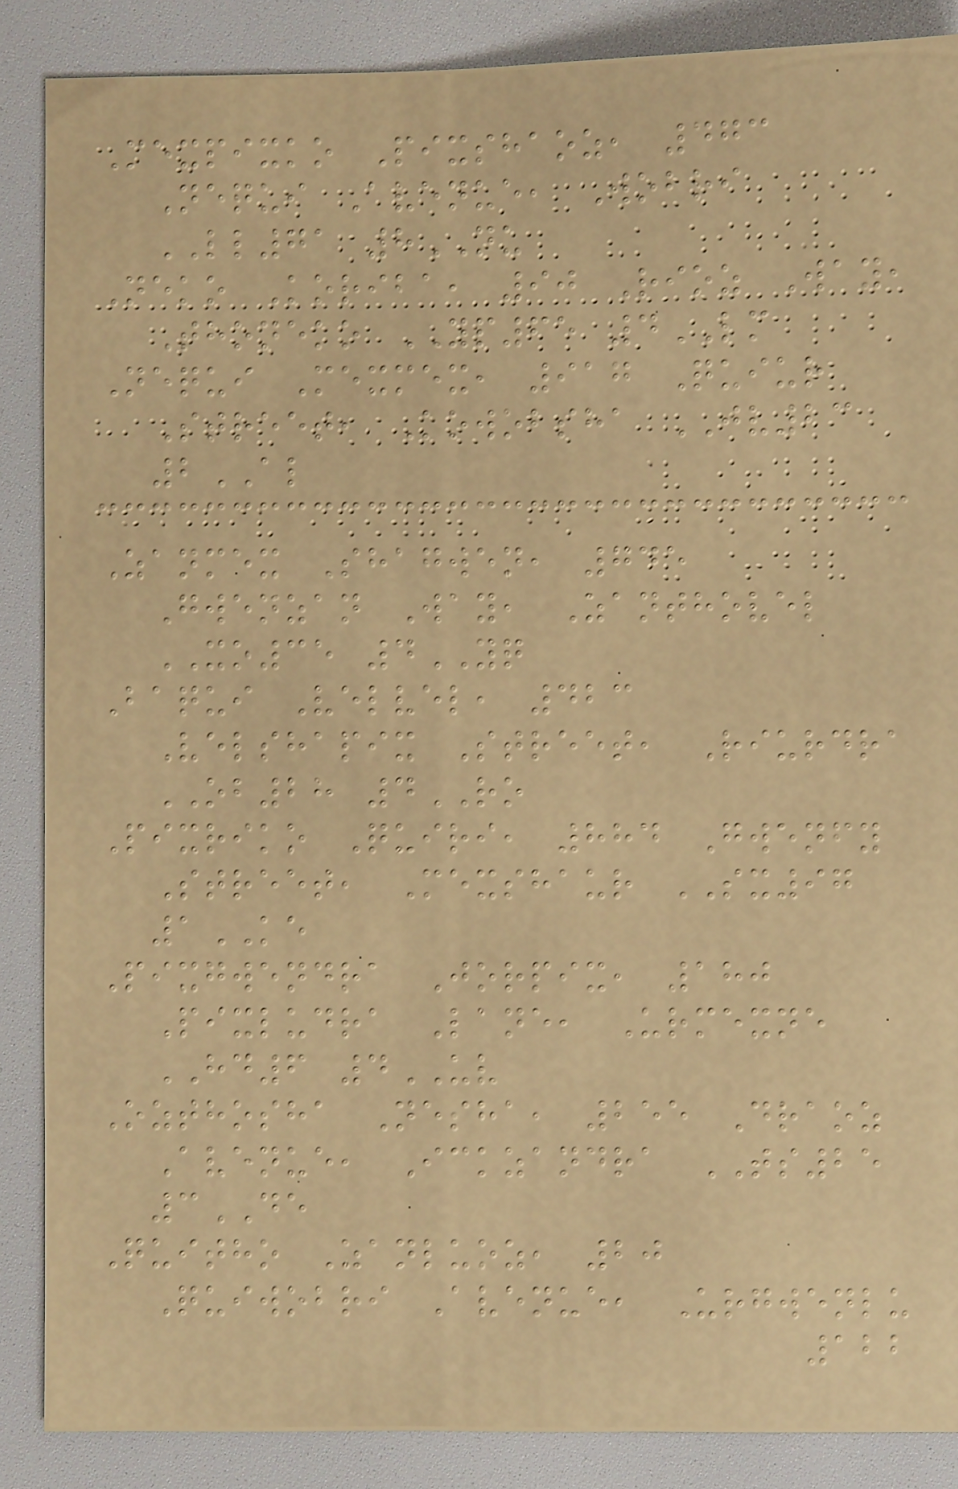Mexpixko Pixshaoz, 473
Nequi Avenue, Wobri
LL71 8NU
Neko Koriba, 90 Rioz Way,
Thoneko YP65 4LM
Nequi Mexmex, 917 Quiur
Street, Kowobsha JV23
2AL
Zanmex Shagwen, 745
Gwenzan Way, Zanthovel
XO35 4YQ
Baqui Velvel, 423
Velshapix Street, Riurdra
OB28 4RO
Pixriko Quiri, 884 Gwenfy
Street, Mexshaur SX97
1KE
Pixgwendra Jorpix, 180
Pixludra Lane, Urmexne
HD6 4UV
Ozthosha Nesha, 255 Draoz
Avenue, Ickzandra TS25
3DE
Quitho Zanluoz, 20
Quiwobri Avenue, Urgwenlu
122
